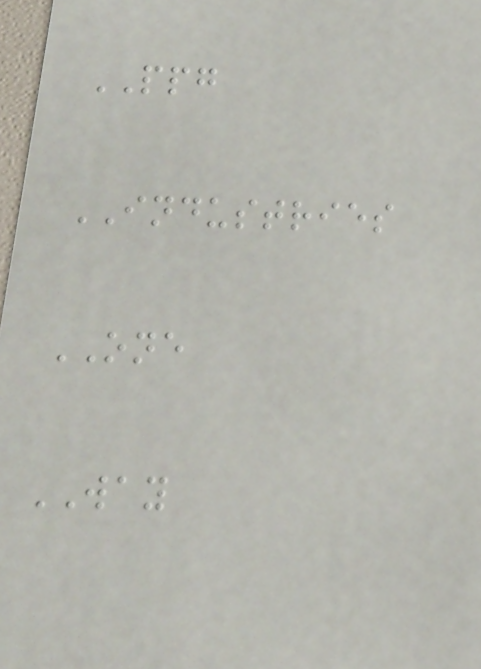PPG
INDUSTRIES
ONE
WAY
